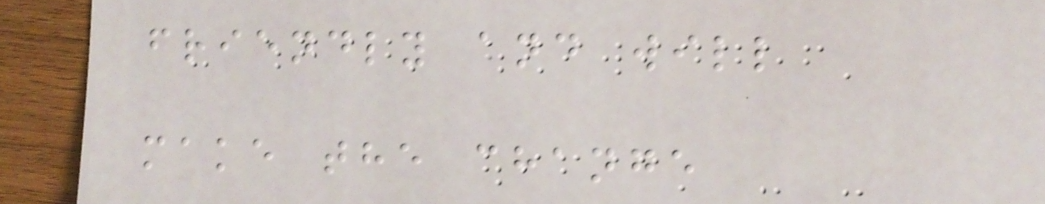friendly and will
make the change
